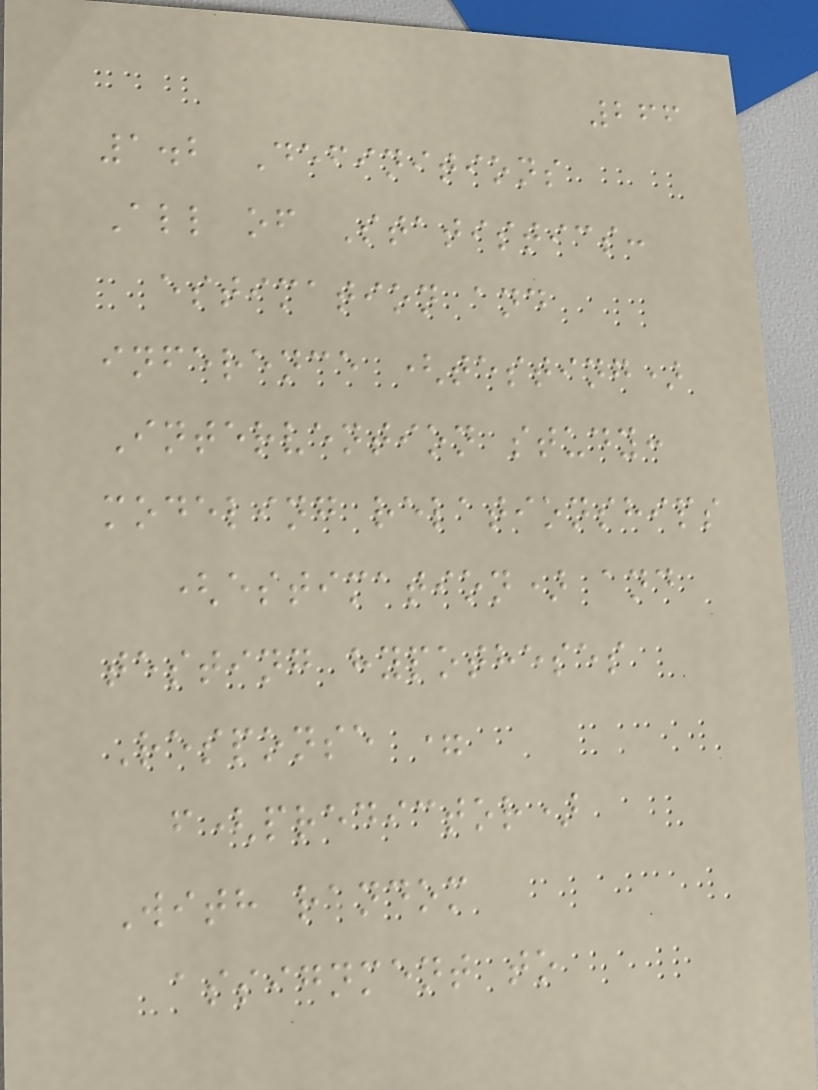266
1.2 Definitions
All of Statistics:
estimation and
inference (testing)
Intervention study:
modeling relationships
(estimation) and
testing hypotheses
Response =
f(predictor)
With random
assignment to
